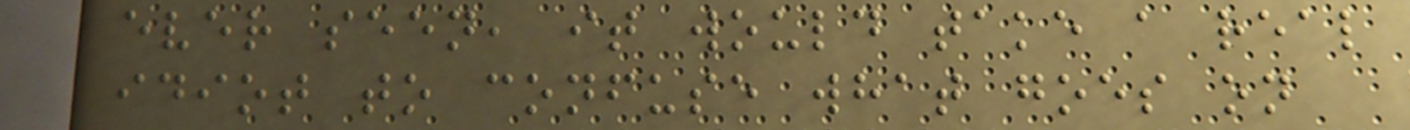ever seen, it would take a real
idiot to confuse what goes on
